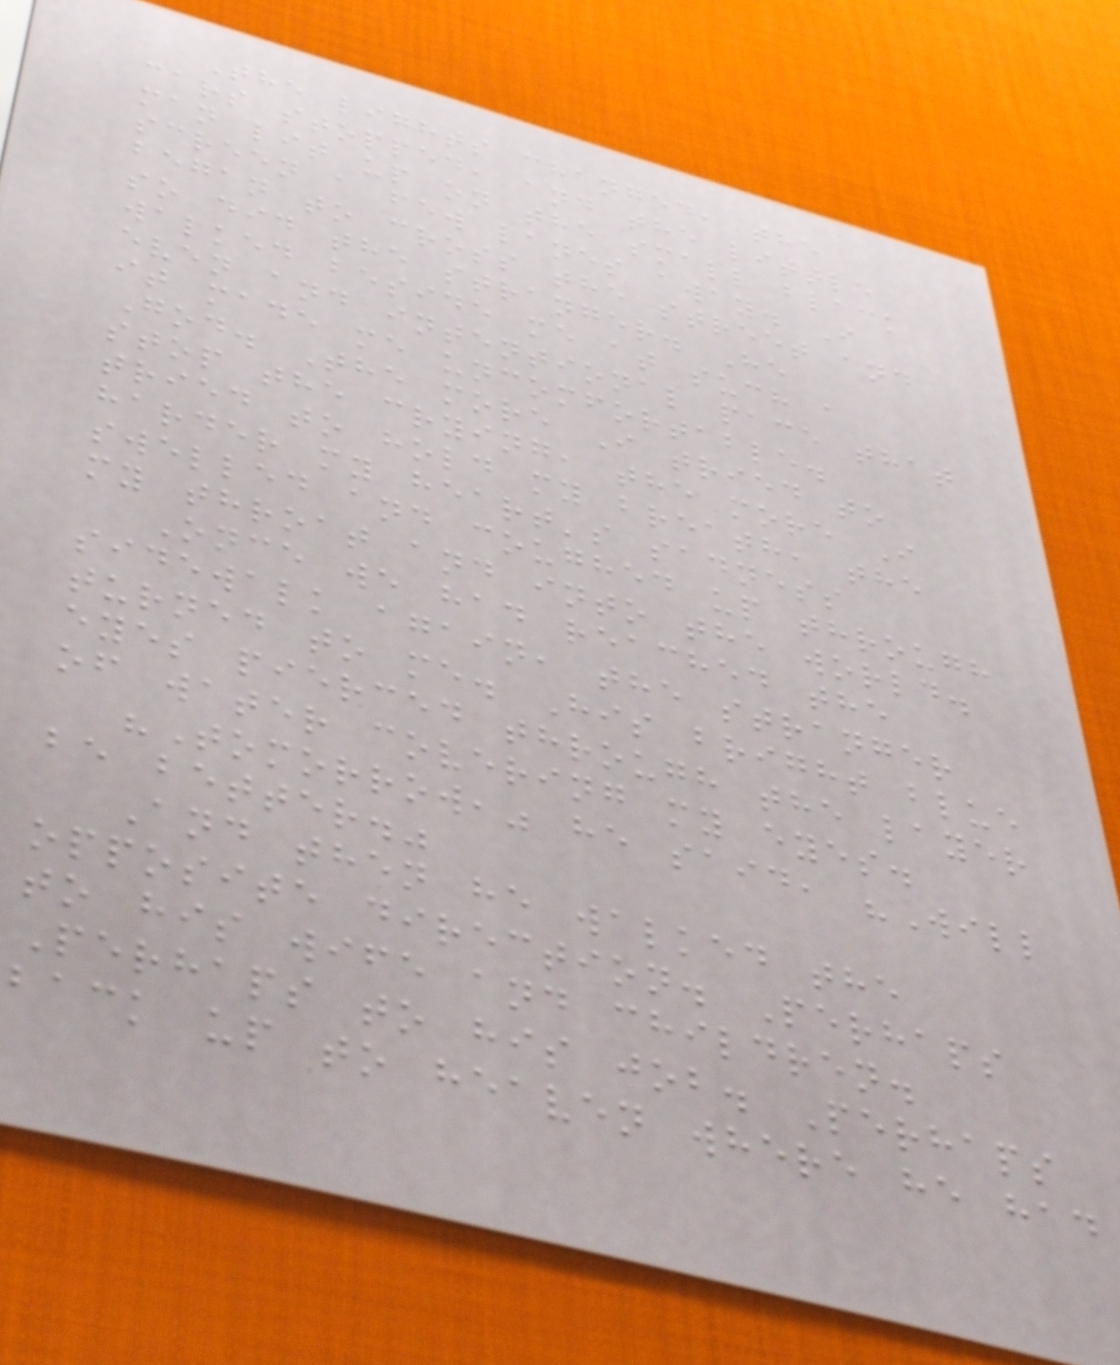The lights changed, the
cars stopped, and the little
man lit up on the small black
screen a few lanes away. I
began to cross the street and
so did the stranger. He
walked beside me at such a
even and intentional pace that
it made me uncomfortable.
God. The more I tried to
stop the crying, the more I
tried to hold my breath, the
harder my heart's sadness
swelled and coughed up through
my throat and into the world.
Once we had reached the
sidewalk again, the stranger
turned to me. His bright blue
eyes pierced through the layer
of water covering my eyes.
"Tomorrow," he said, "Will
be better."
And then he walked the
opposite direction. Perhaps
to his wife and children.
Perhaps to his job. Perhaps
back up to heaven where he had
